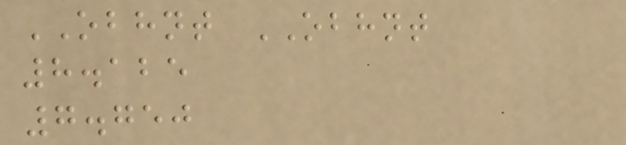OBHNT OBHNT
8.125
7.750
